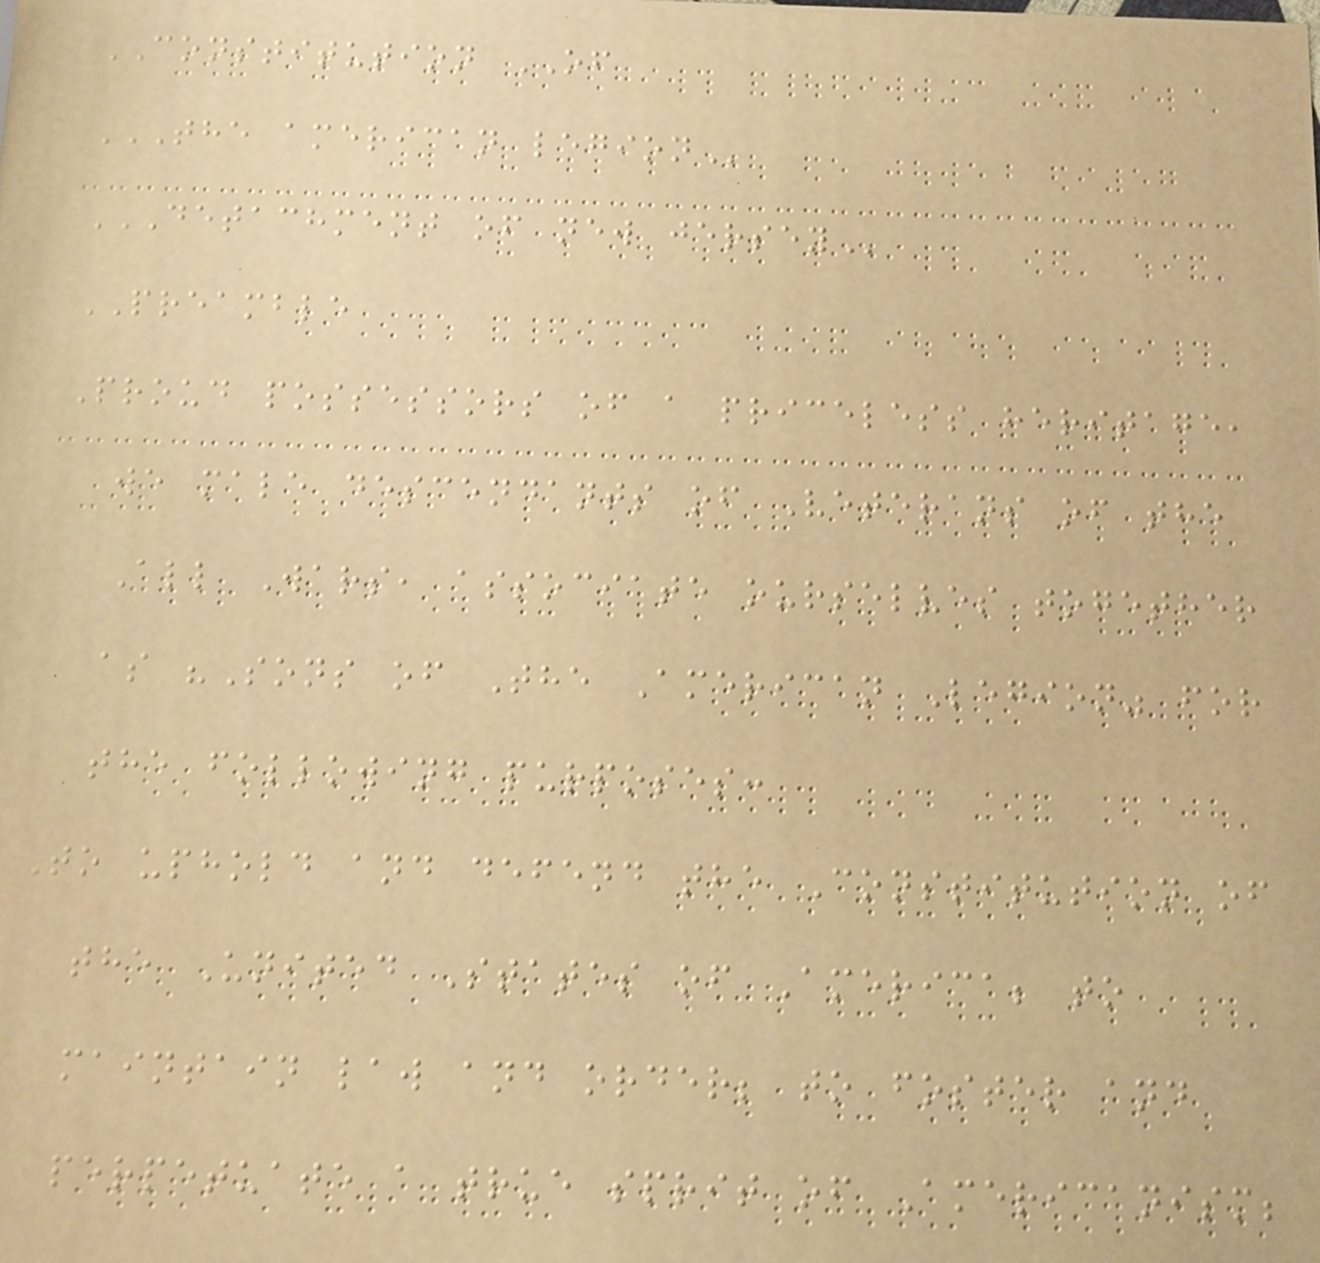CONSTITUTION OF
THE AMERICAN LEGION
DETACHMENT OF NEW JERSEY
PREAMBLE
Proud possessors of a priceless heritage,
we male descendants of Veterans of the
All Wars, associate ourselves together
as "Sons of The American Legion" for
the following purposes:
To uphold and defend the Constitution of
the United States of America; to
maintain law and order; to foster and
perpetuate a true sprit of Americanism;
